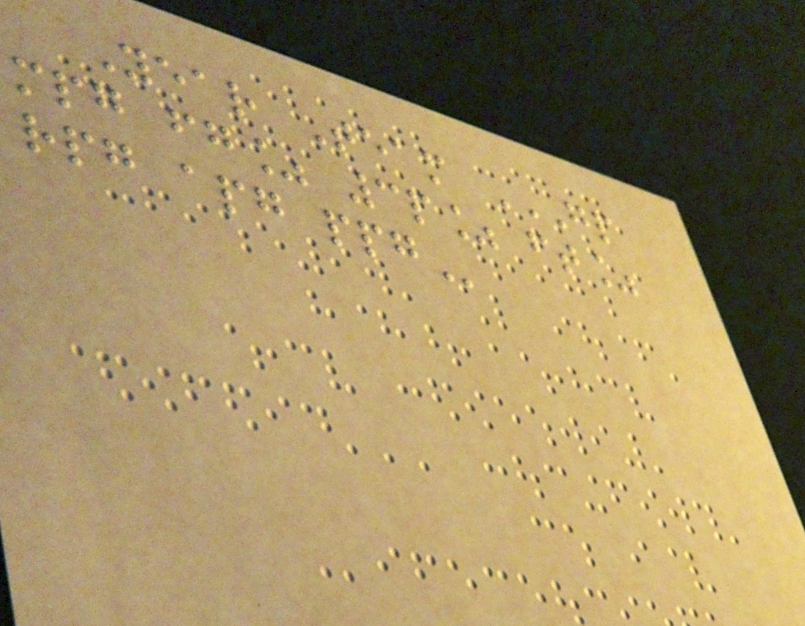Year Team GP
MPG FG% 3P% FT%
RPG APG PPG
